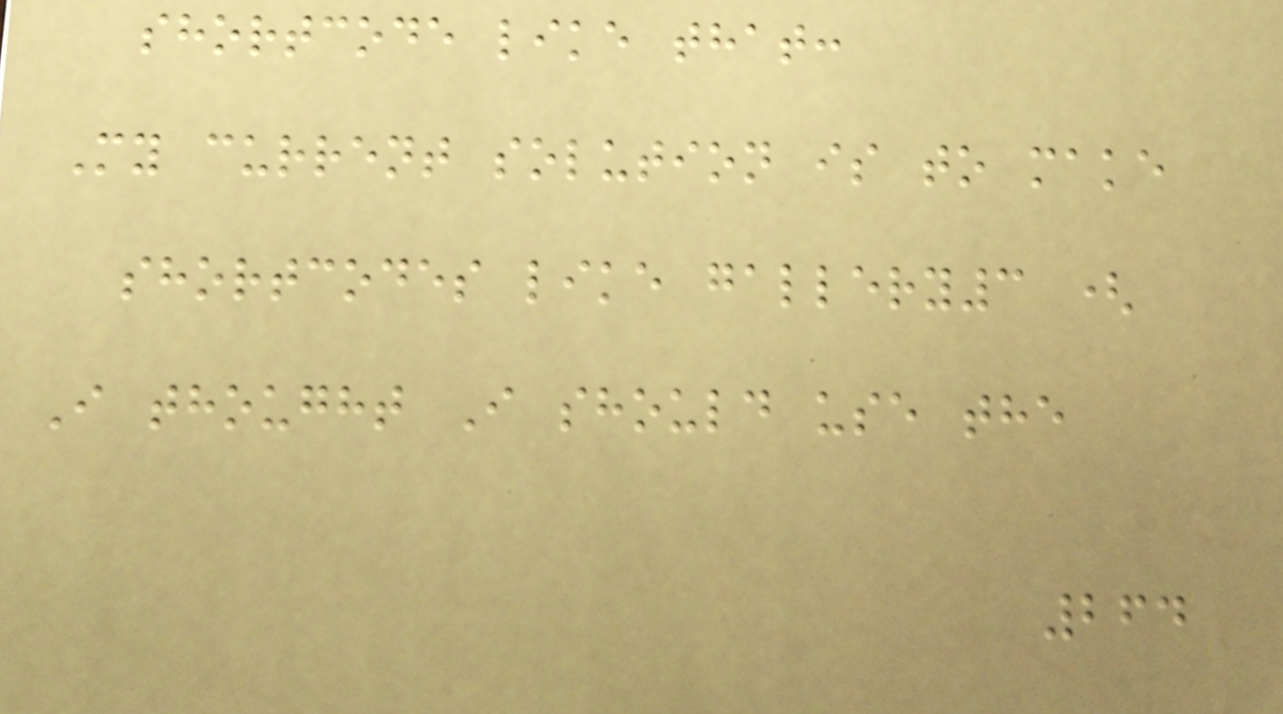shortcode like that:
My current solution is to make
shortcodes like gallery3 (
I thought I should use the
264
